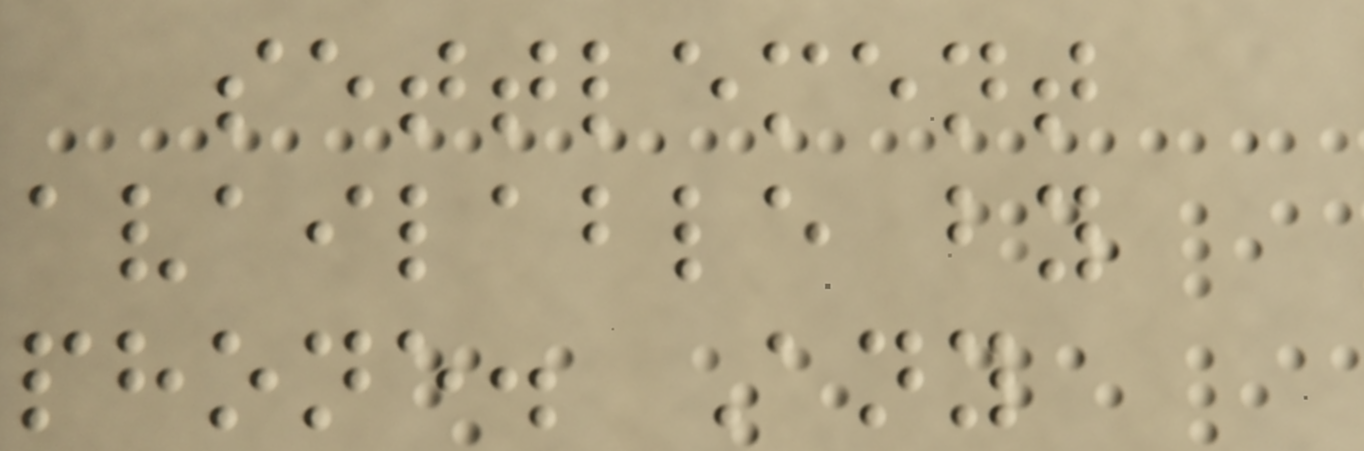settlement
available by
phone. Any
